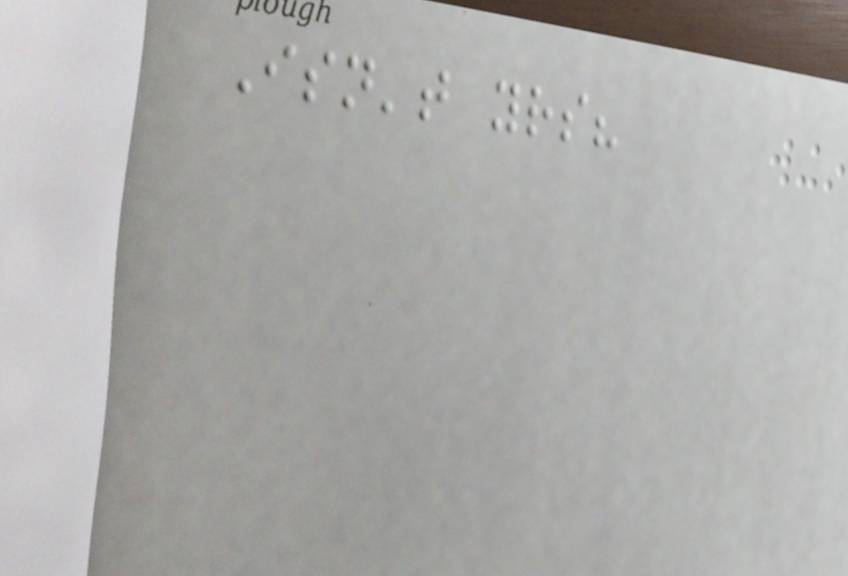Isn't yours?
